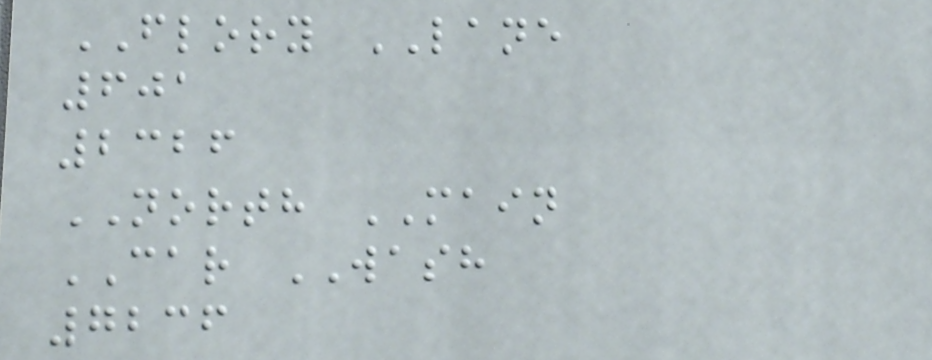FLORY LANE
601
2326
NORTH MAIN
CAR WASH
7236
